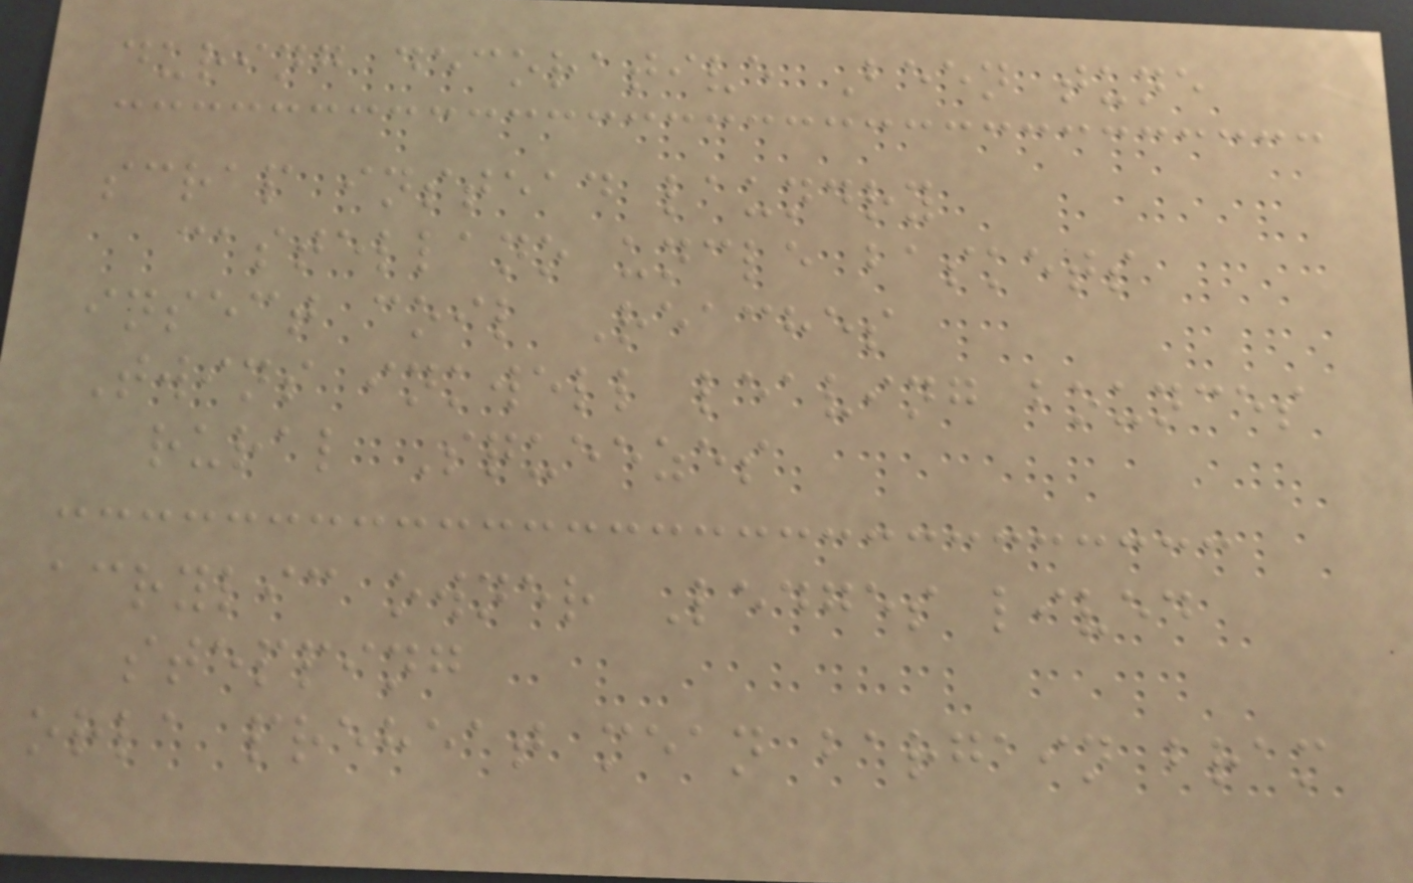during decorative Been tune
scrap instead laundry
castellano uncle baskets
insect coil Reaches
Twins inkwell leaving bounces
rural Squeezes
acrylic owner Ledges lived
stepping
orla preheat mean bargain bram
